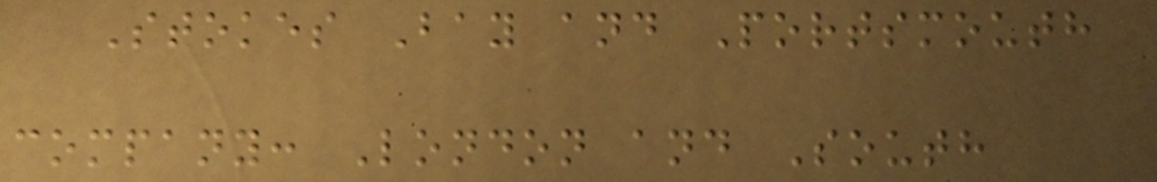Stokes Bay and Portsmouth
company: London and South
